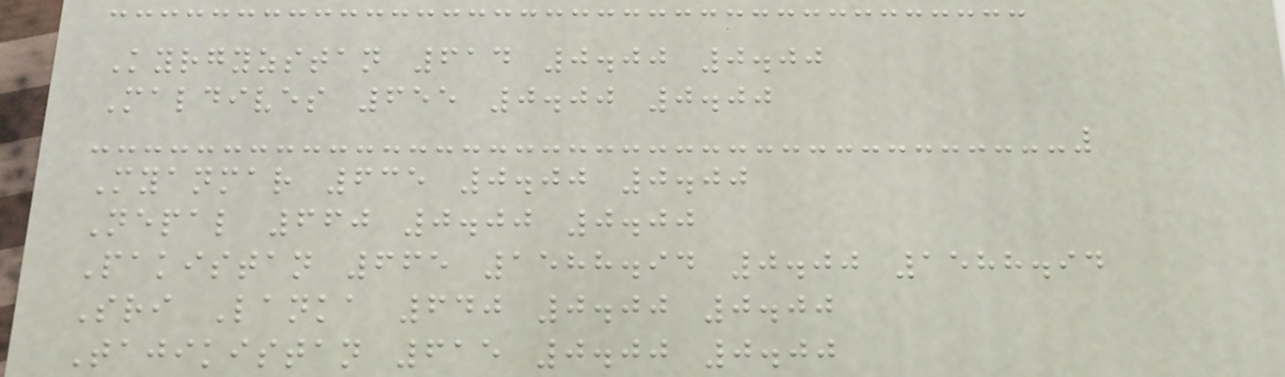Kyrgyzstan 614 0.00 0.00
Maldives 655 0.00 0.00
Myanmar 635 0.00 0.00
Nepal 660 0.00 0.00
Pakistan 665 1588.94 0.00 1588.94
Sri Lanka 640 0.00 0.00
Tajikistan 615 0.00 0.00
